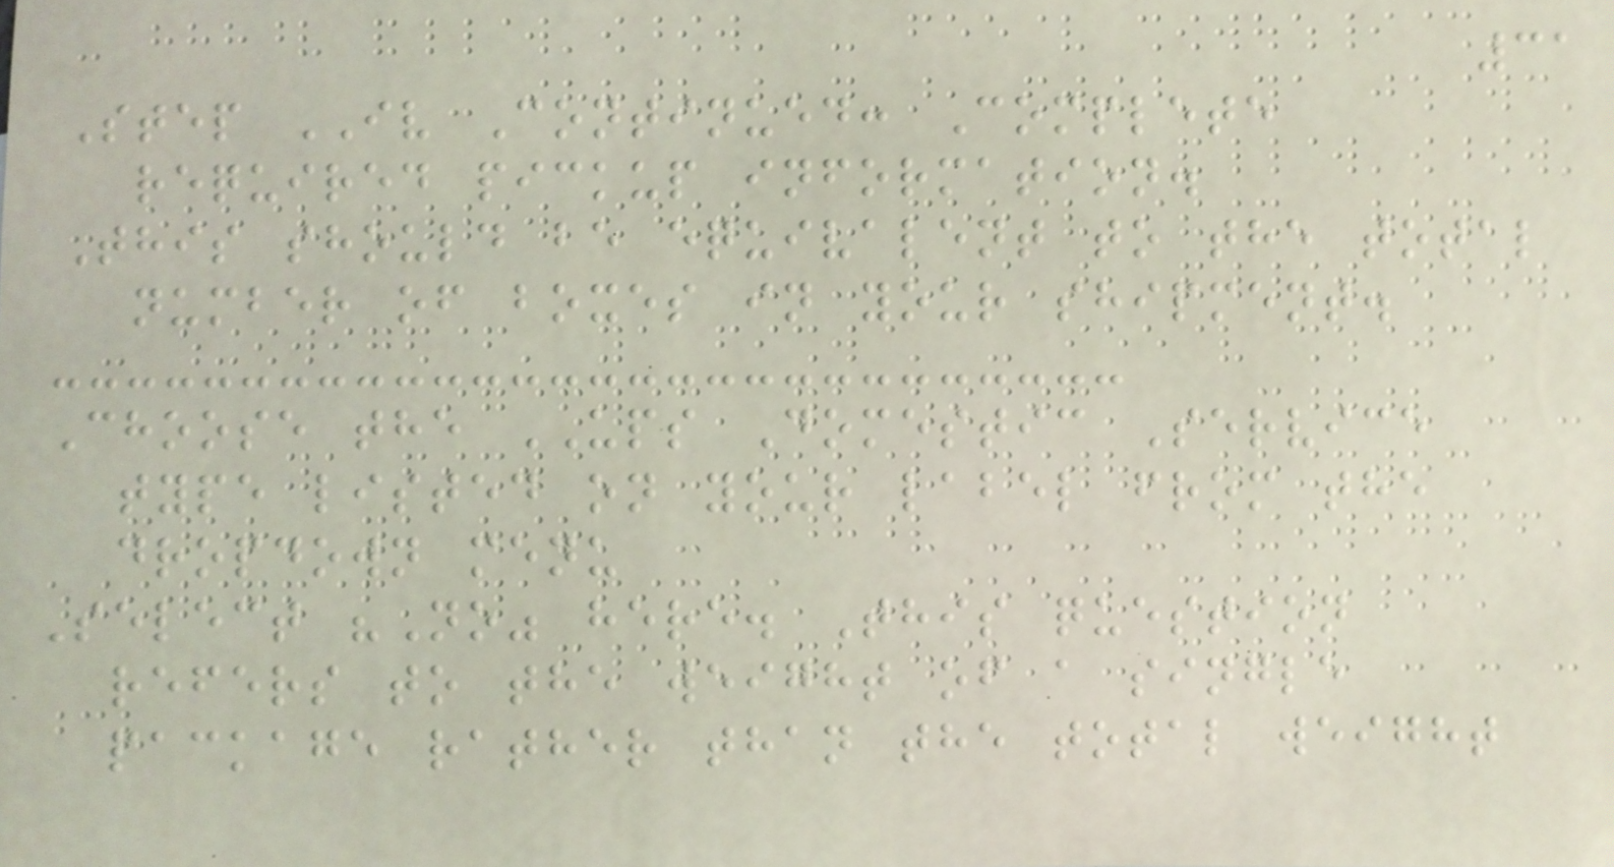31
Step IV Continued: Complete
required pickup information.
This should be equivalent to the total
number of boxes in your shipment.
Choose the UPS Domestic Service
type listed on your label from the
dropdown menu
Select "No" here. This question
refers to the weight of a single
package rather than the total weight
